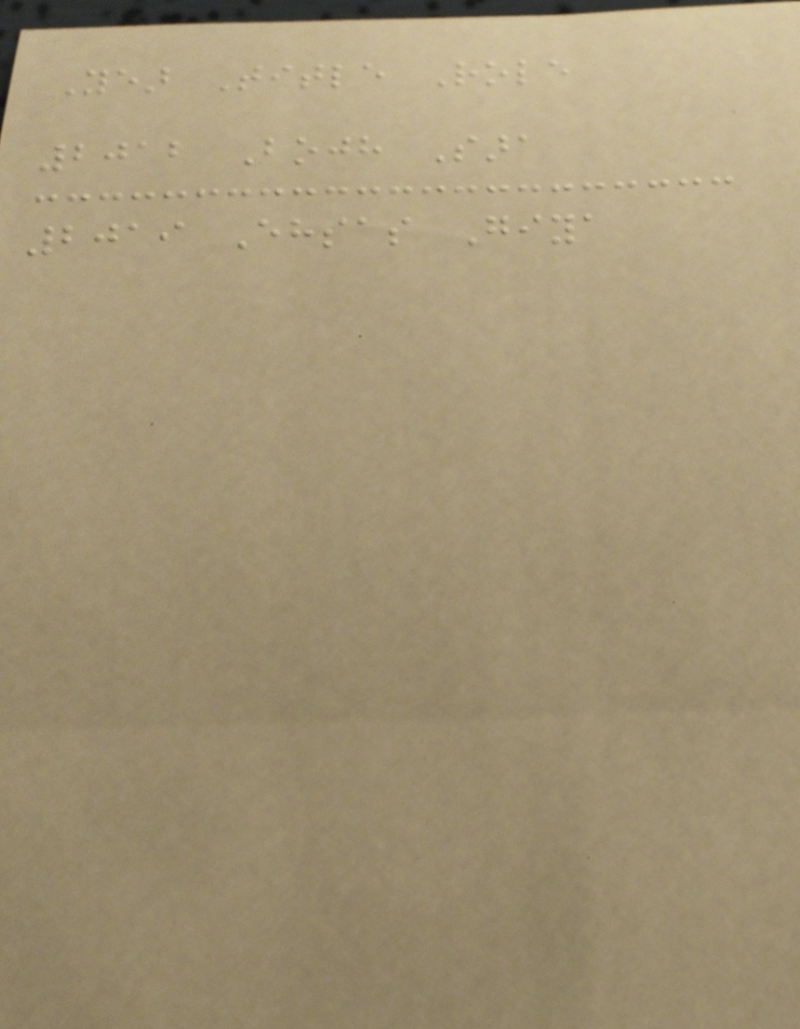Year Title Role
2012 Bojh Sara
2019 Ehsas Giya
